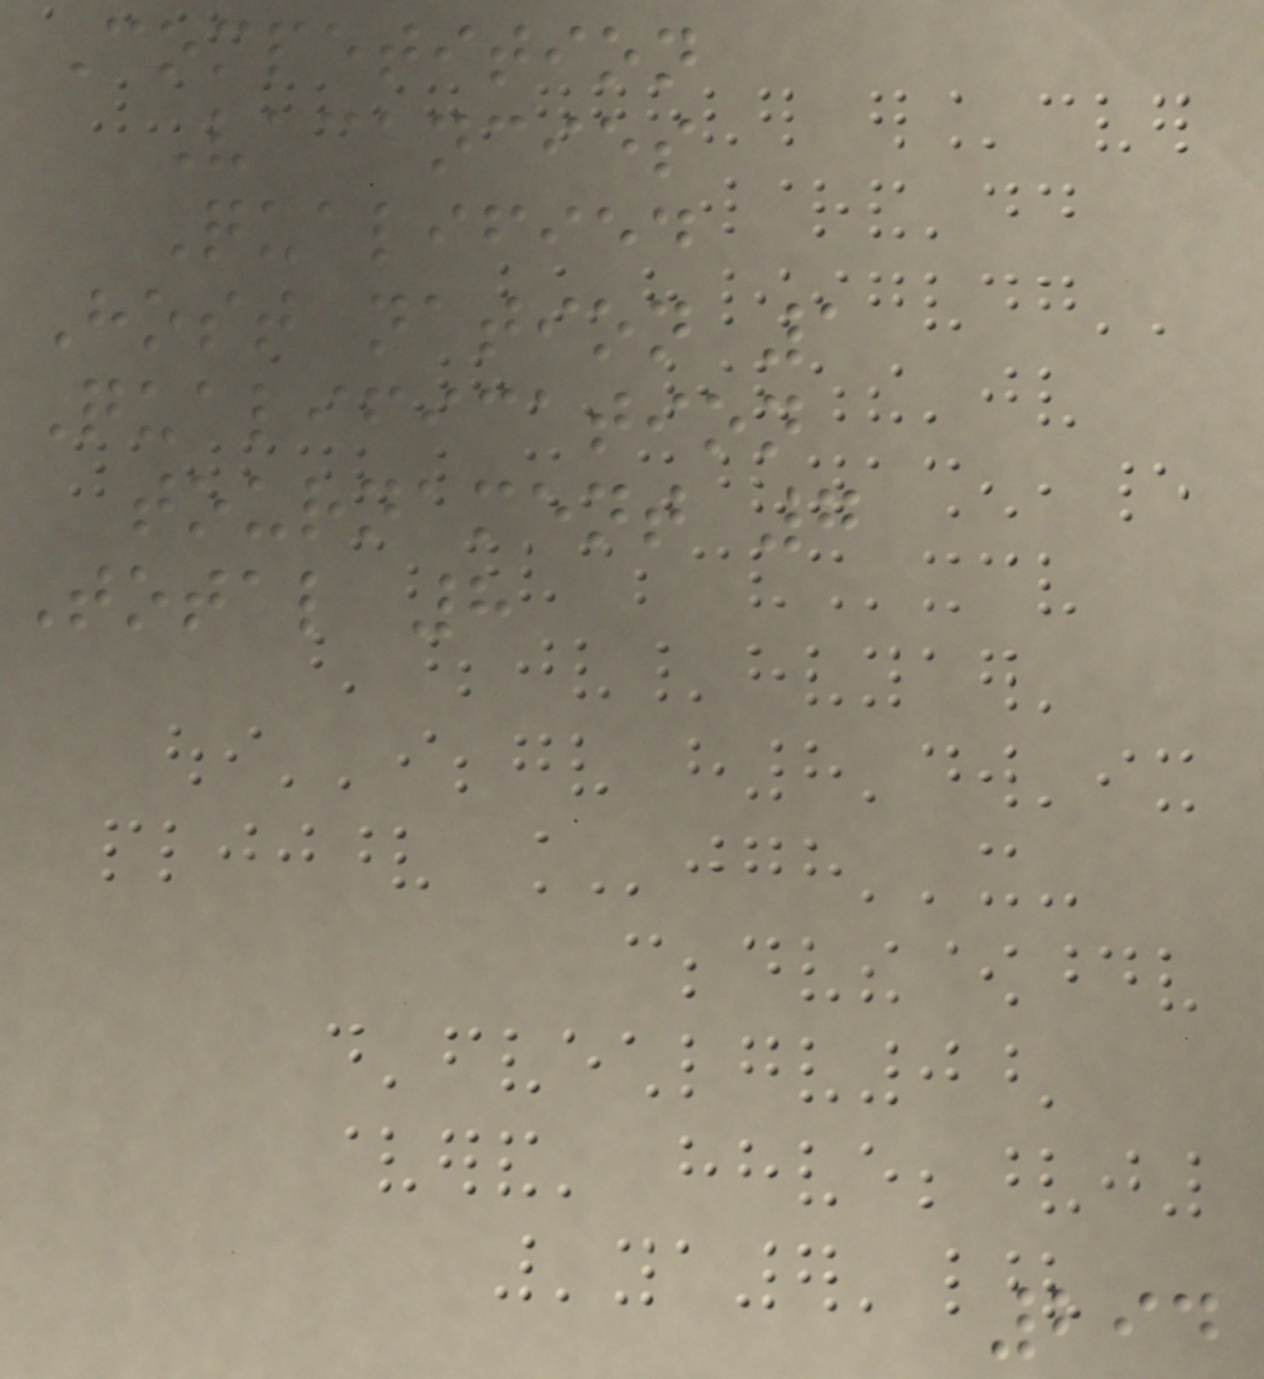Competition
Vacancies
Qualified
Host nation 1
Qualification
tournament 7
Total 8
294
